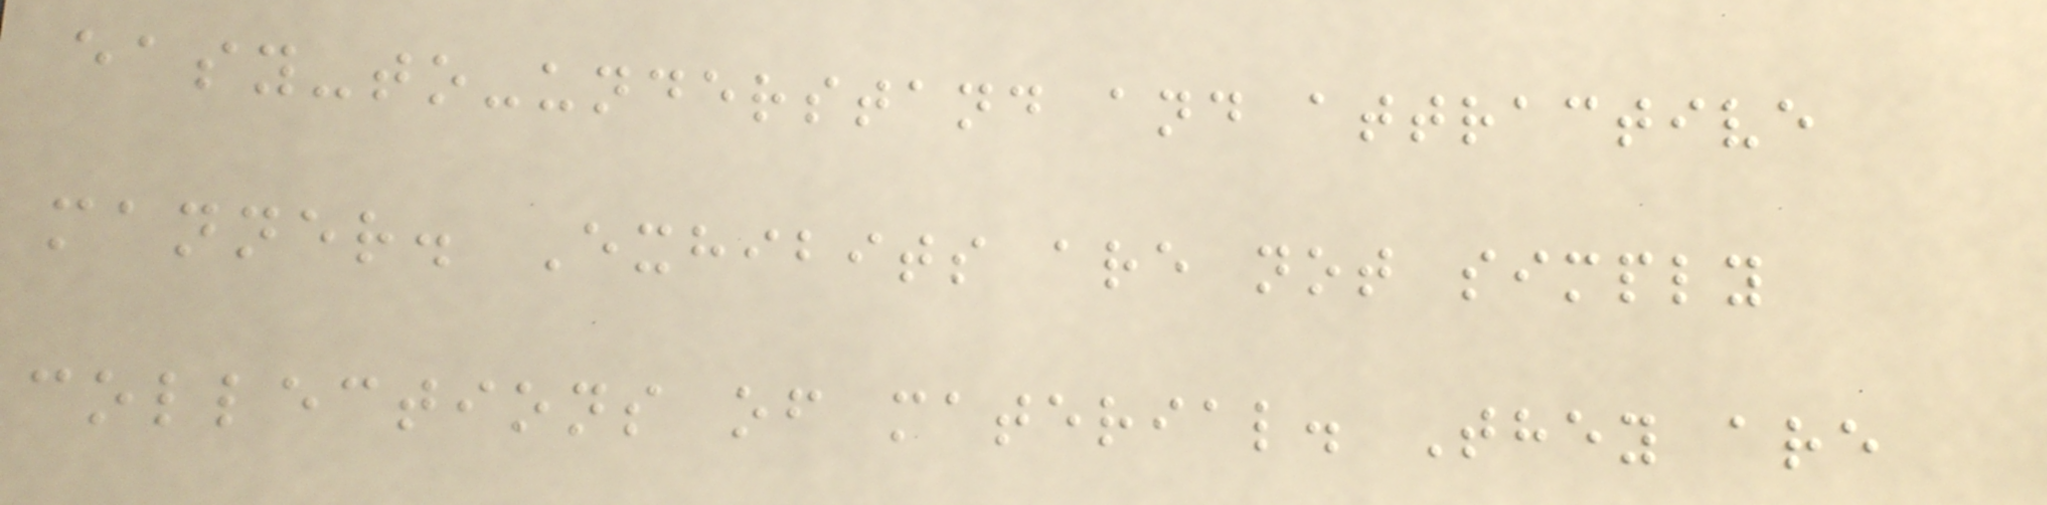easy-to-understand and attractive
manner. Exhibits are not simply
collections of material. They are
